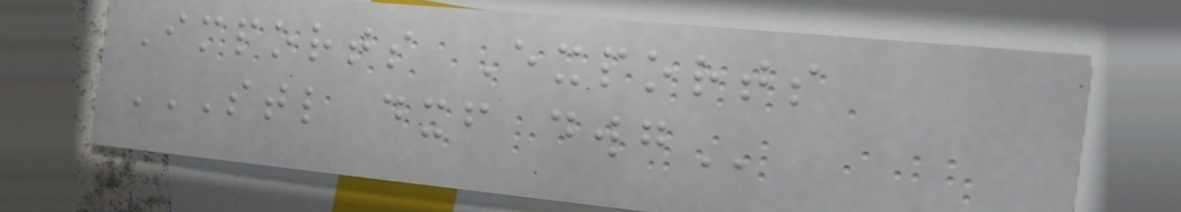Imports Exports
STL DXF DWG
